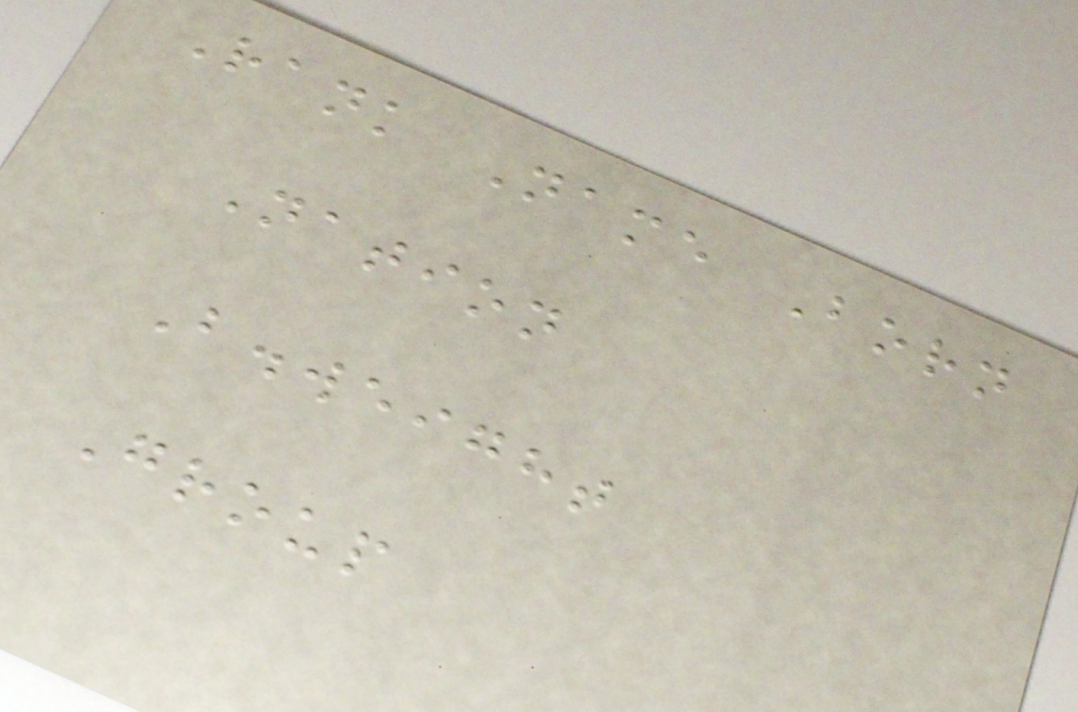Rank Name Born
Nation
B.weight
Group
